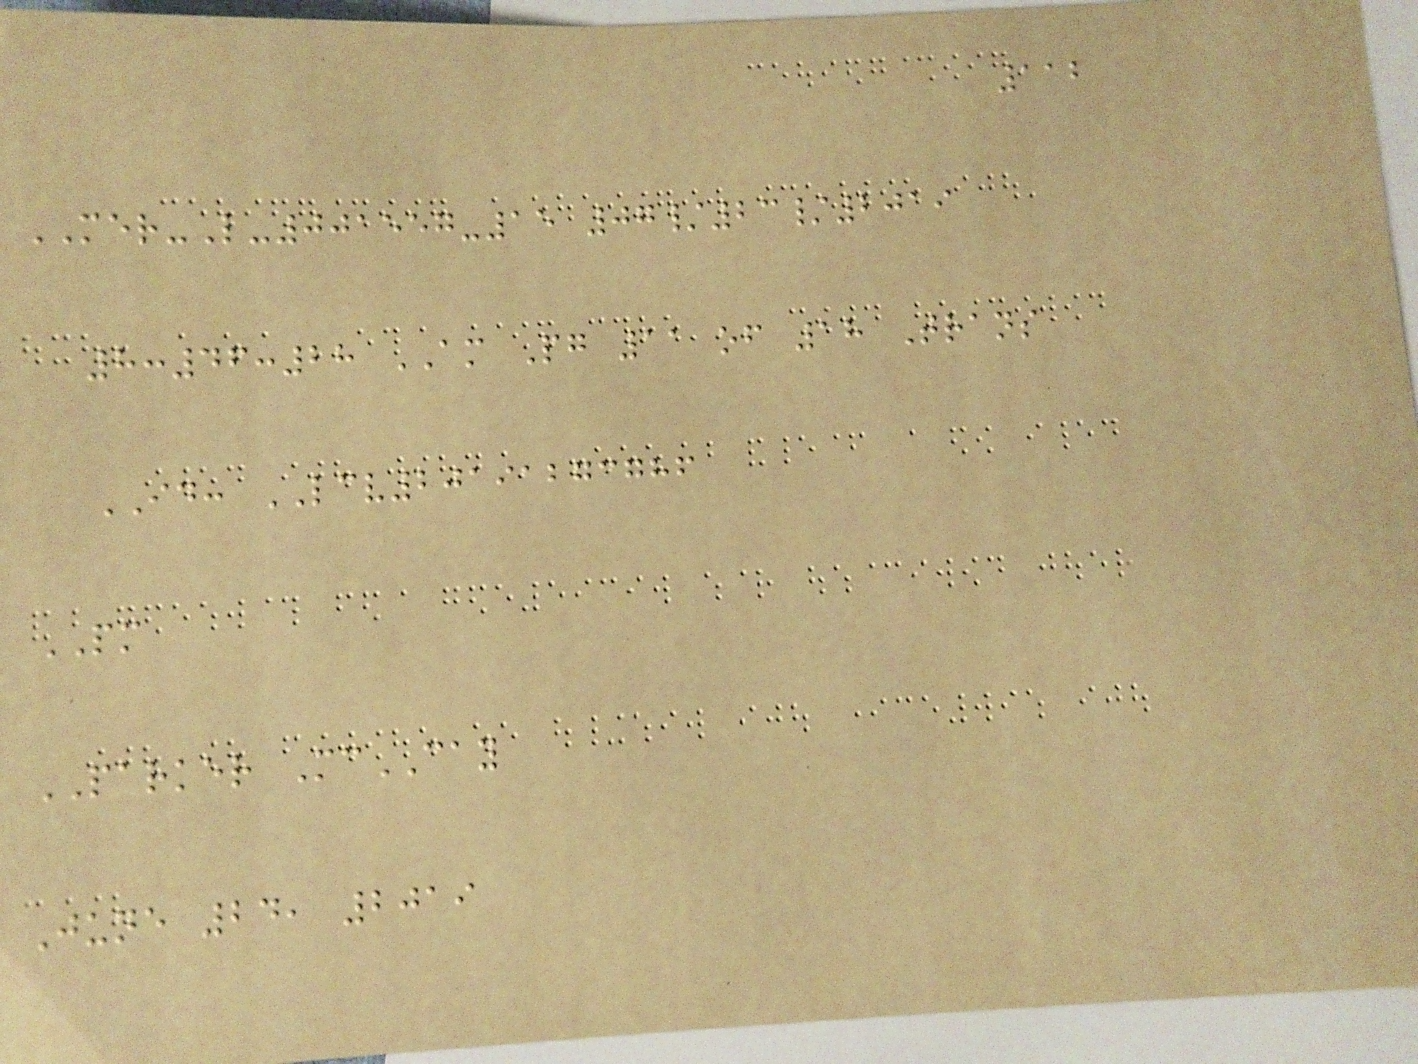112
MER-L-001557-15 07/23/2019
8:46:28 AM Pg 11 of 18 Trans
ID: LCV20191273786
PM
PARKER McCAY
June 24, 2019
